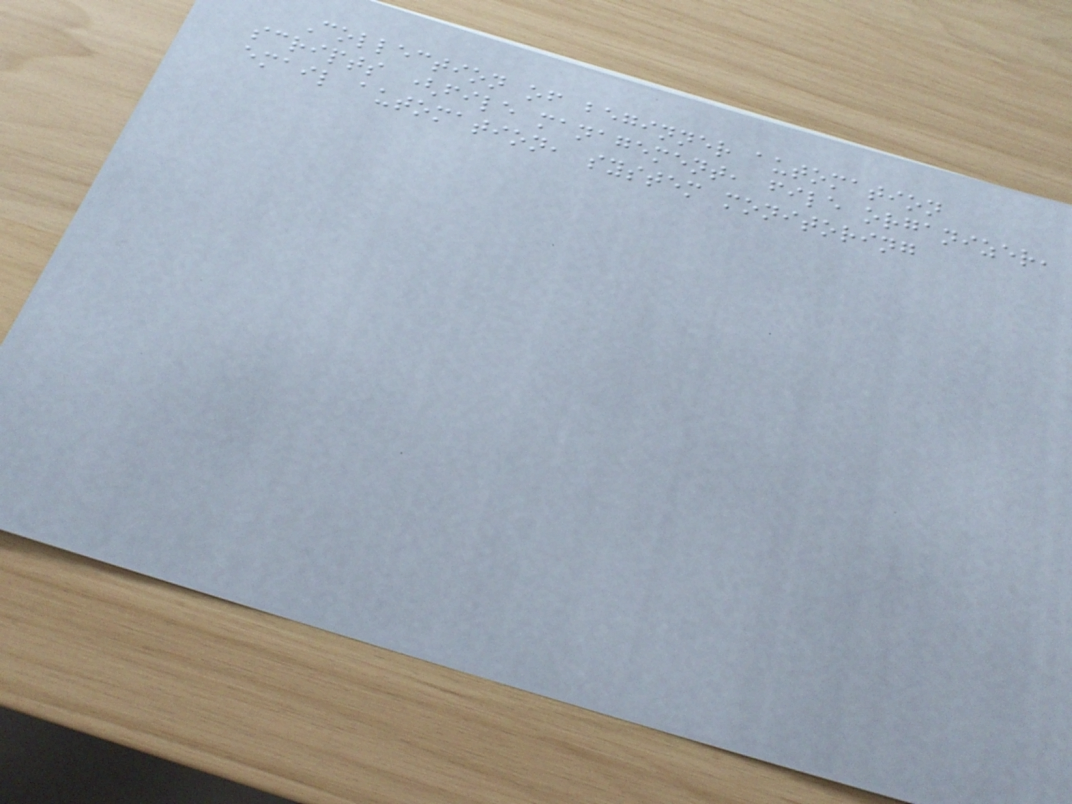Collection of beginner automation
scripts (file management, file organizer,
email automation, system monitoring
